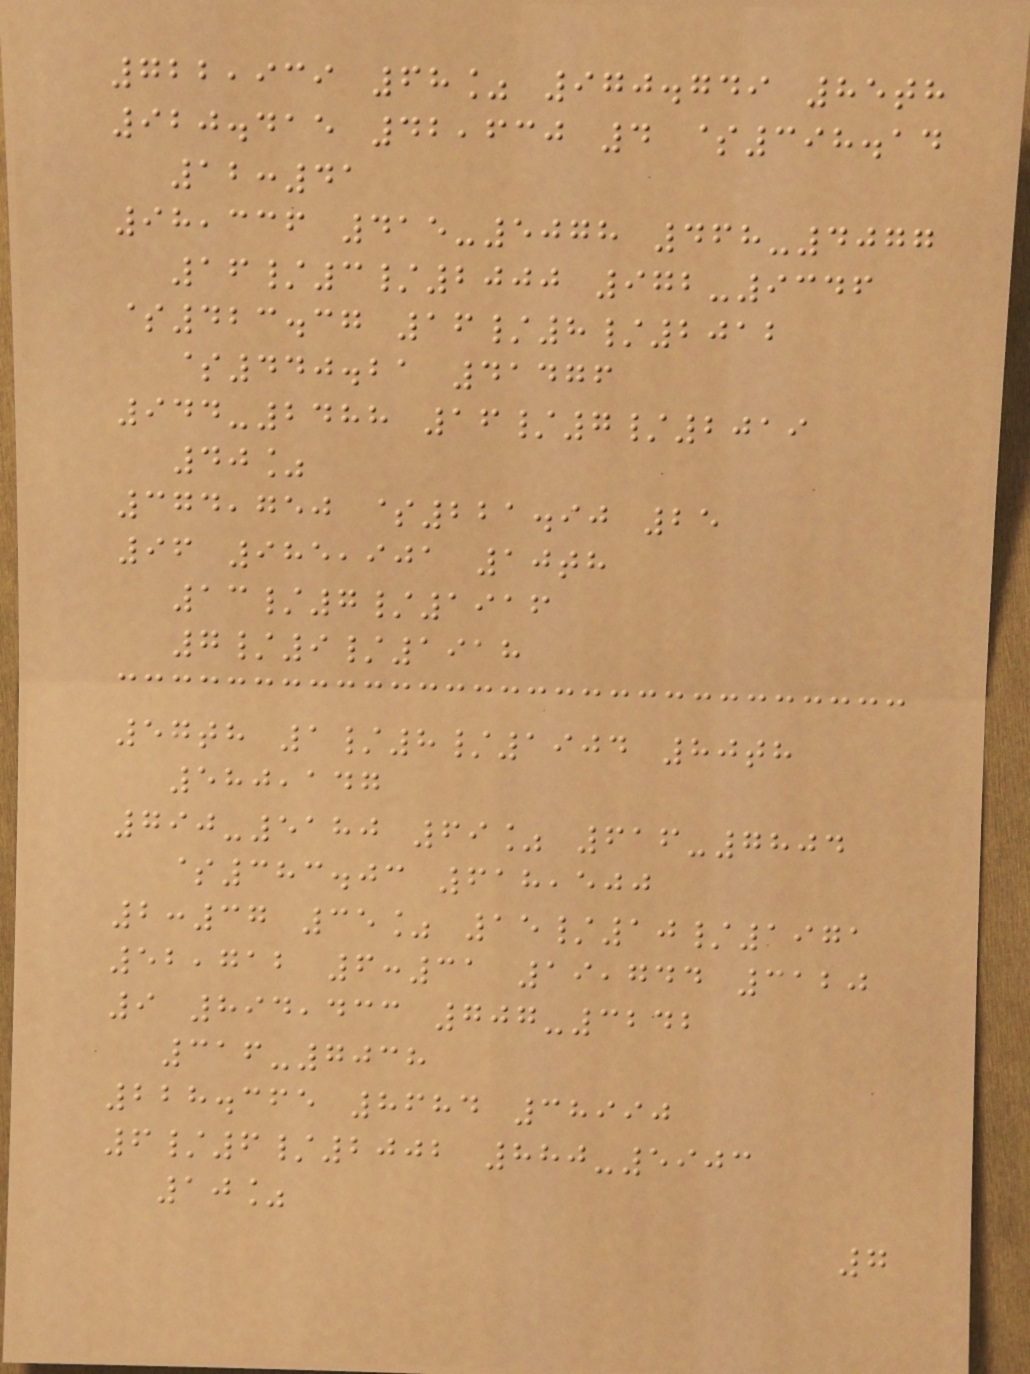722,939 68% 970.749 85th
920.415 42,630 4 $398.14
12:41
98,336 415-5078 468-4077
16/3/2000 972-9346
$423.37 16/8/2012
$440.21 41476
944-2488 16/7/2019
40%
374,750 $221.90 25
96 985,901 10th
13/7/1916
7/9/1918
57th 1/8/1904 80th
580,147
790-5180 69% 616-7804
$383.03 618,500
2:37 35% 15/10/1971
52,712 6:31 19,744 3120
9 894,433 707-3242
316-7038
228.365 8684 38990
6/6/2002 880-5903
10%
7
